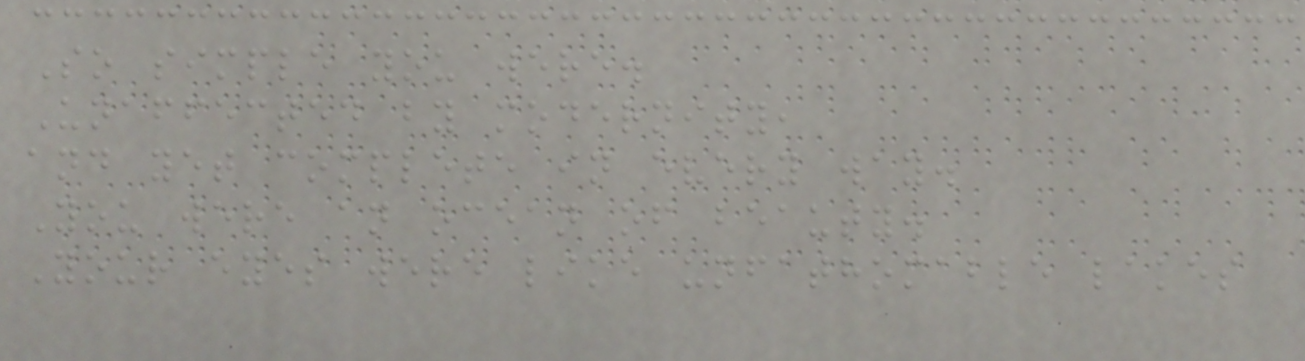So simple you were.
Unaffected by modernity,
and yet complete in every way.
You were an ocean of beauty.
Your eyes were like unfathomable lakes
